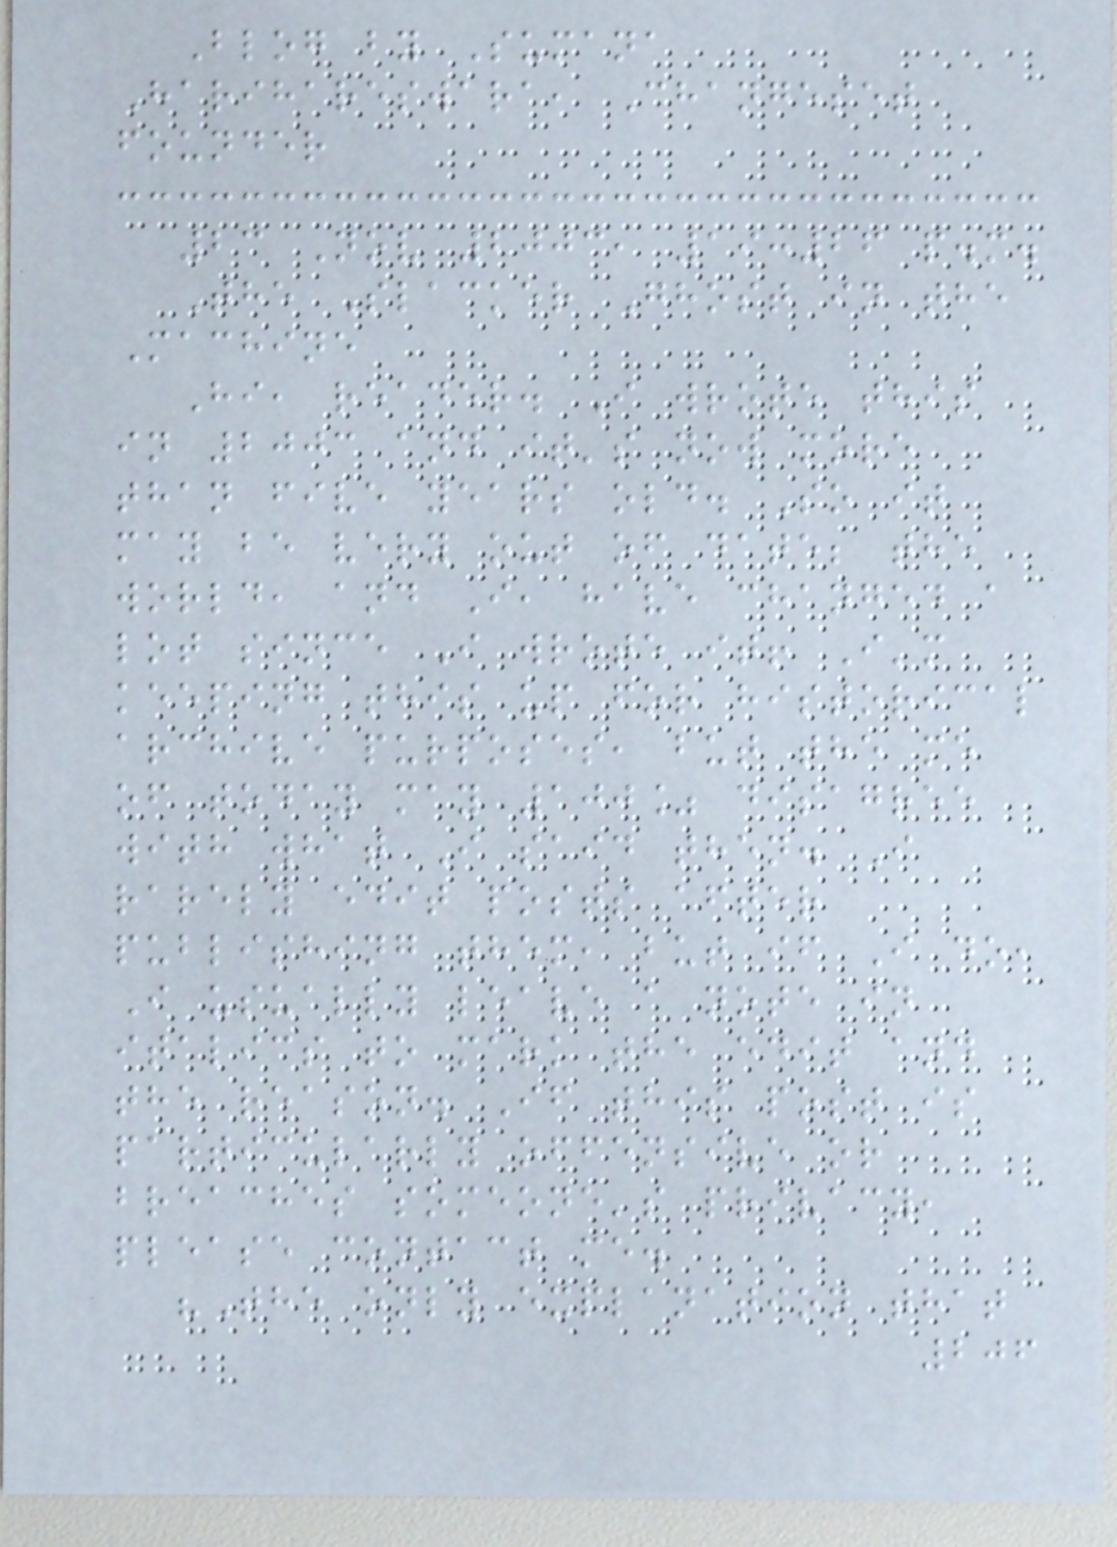Blog by Sumana
Harihareswara, Changeset
founder
23 Nov 2003, 19:26 p.m.
The Slacker Ghost in the
Machine
Hi, reader. I wrote this
in 2003 and it's now more
than five years old. So it
may be very out of date; the
world, and I, have changed a
lot since I wrote it! I'm
keeping this up for historical
archive purposes, but the me
of today may 100% disagree
with what I said then. I
rarely edit posts after
publishing them, but if I do,
I usually leave a note in
italics to mark the edit and
the reason. If this post is
particularly offensive or
breaches someone's privacy,
please contact me.
"The only explanation that
206
